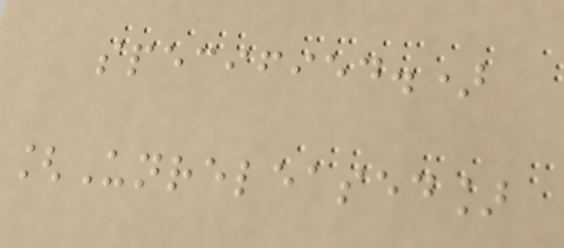specified.)
[Unreleased]
